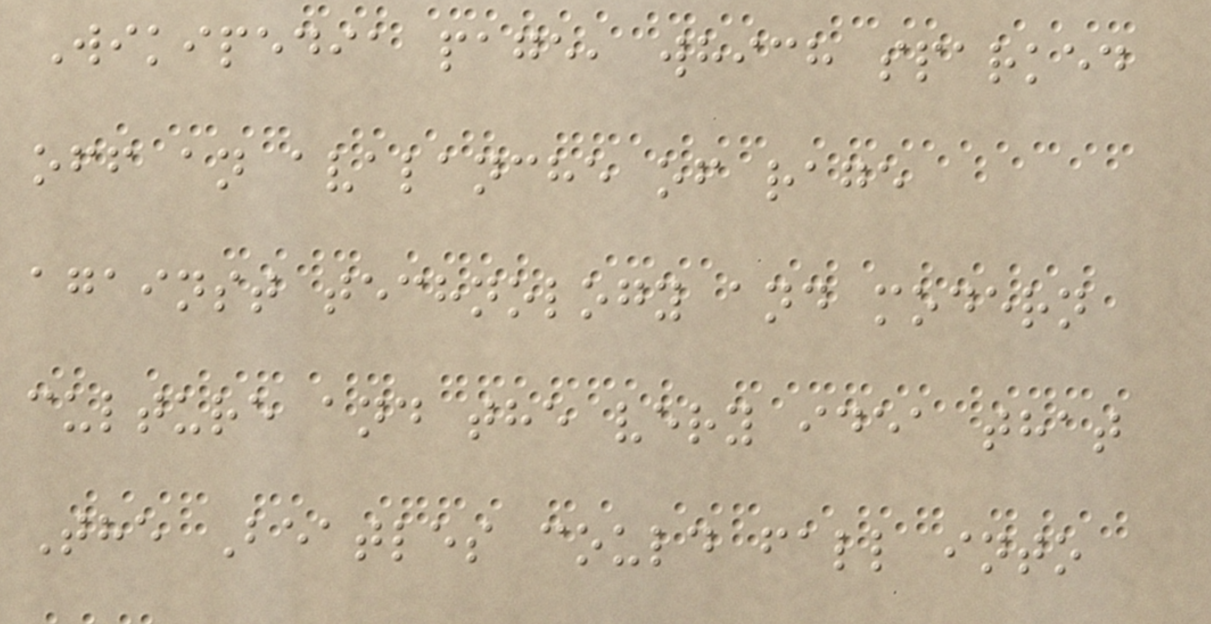Wikipedia page, which sparked
off an avalanche of rage
against technology and modern
culture and the very idea that
The Beatles could fall into
